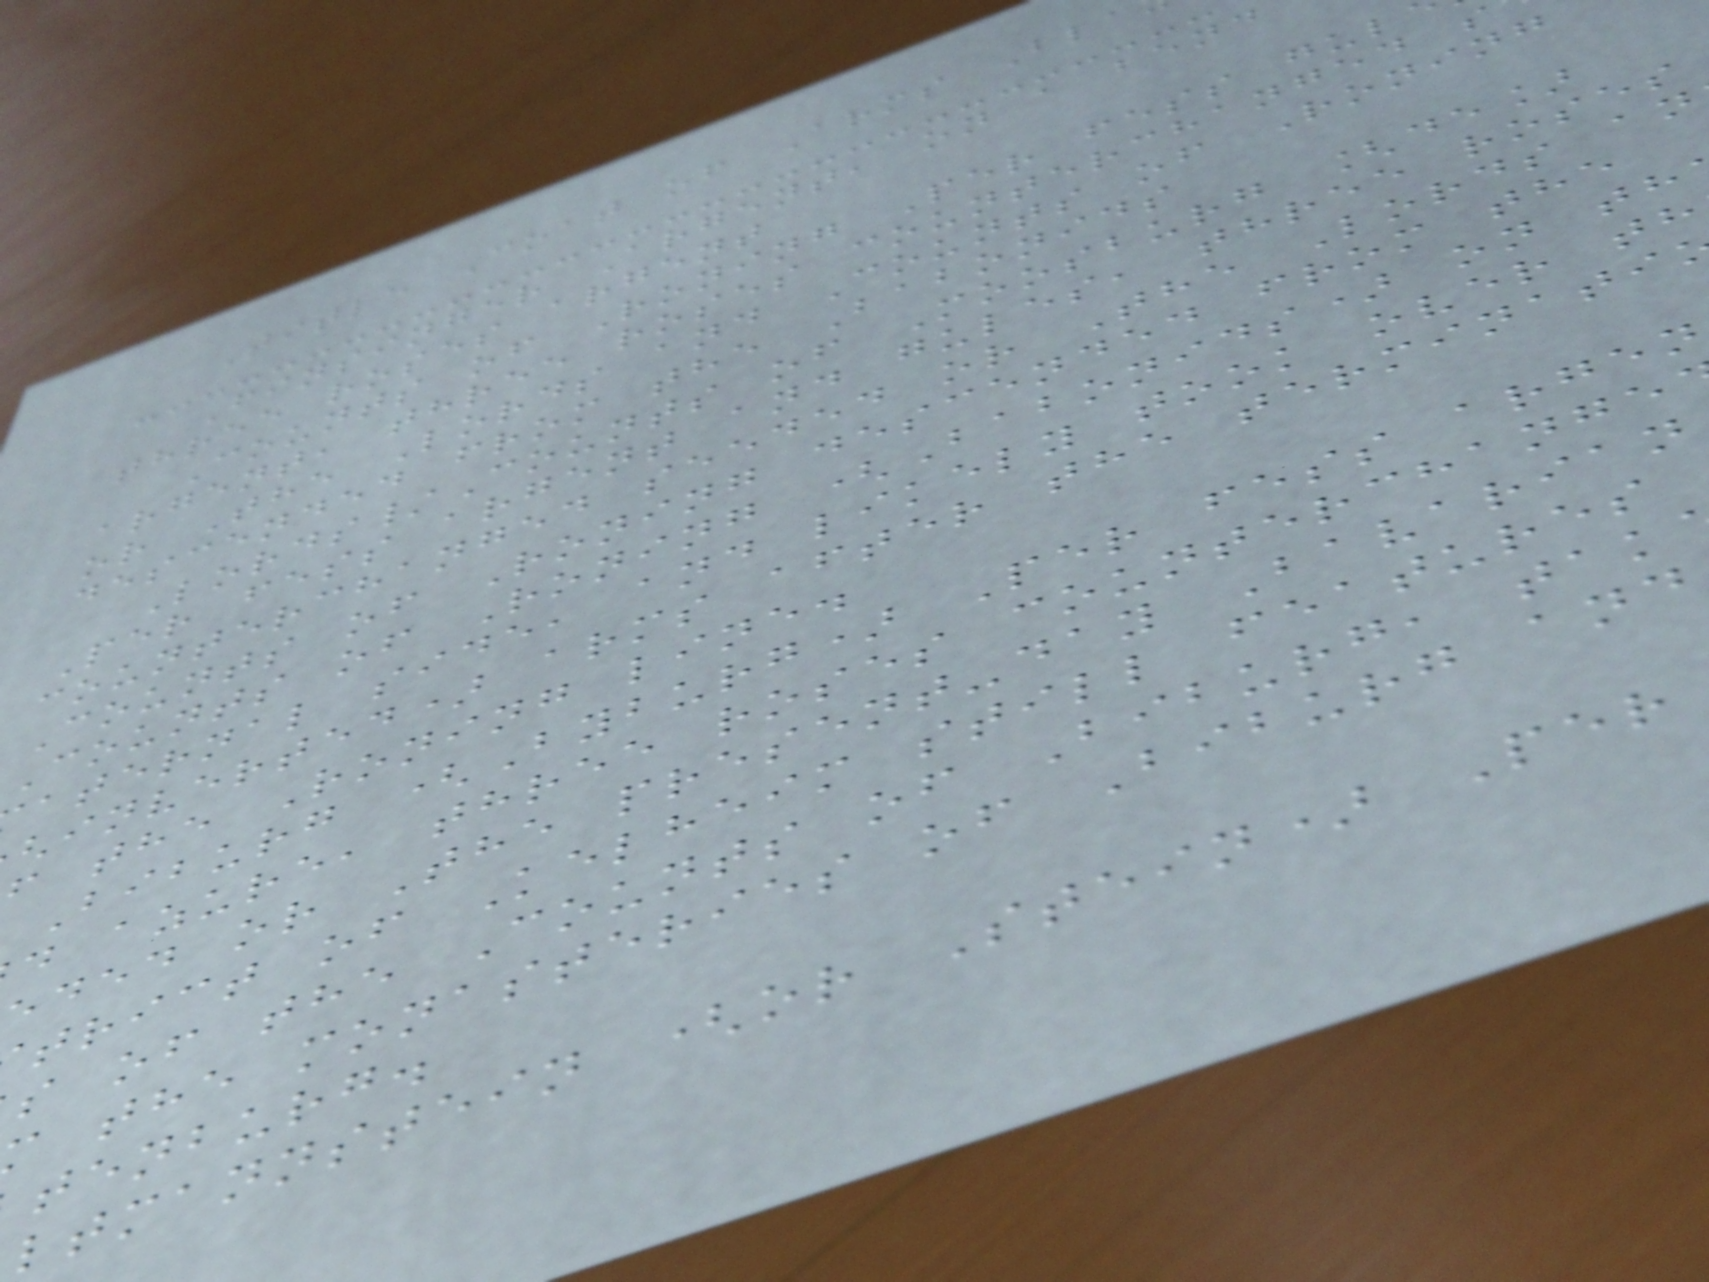Title Coat of Arms Bla
Finsinger Argent, on a bend
three roses argent
Counts of Roning Per fess gul
argent, three roses counterchanged s
or The Lords and Counts of Roning
descended from the Babonids
Lords/Counts of Moosburg [de]
Per fess argent and gules, three roses
counterchanged seeded or The Lords an
Counts of Roning descended from the
Counts of Roning (Babonids) on th
aternal side, and likely took over th
inverted) arms after the terminati
f the Roning line.
Biburg (Byburg) Per fess argen
d azure, three roses counterchange
eded or The present-day Bavarian
trict of Kelheim still features
s of the Counts of Biburg, tak
the monasteries of Biburg and
tenburg.
ltmannstein (or Stein) Per
